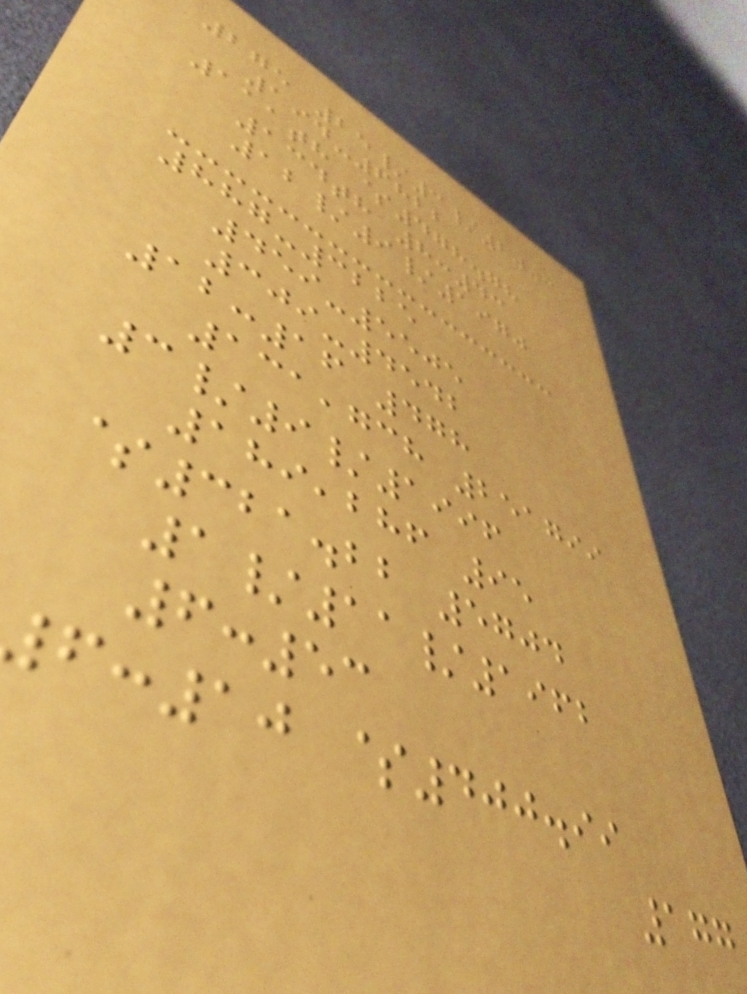275 25/3/2003
194-6822
111th $478.78
134th 8:43
12/9/1970
887-3225
459-5505
309-4542
12:16 478
131,738 251799
3/9/1996
189,286 95
$321.22 5704
1/11/1962
6:53
6:10 $400.99
177
